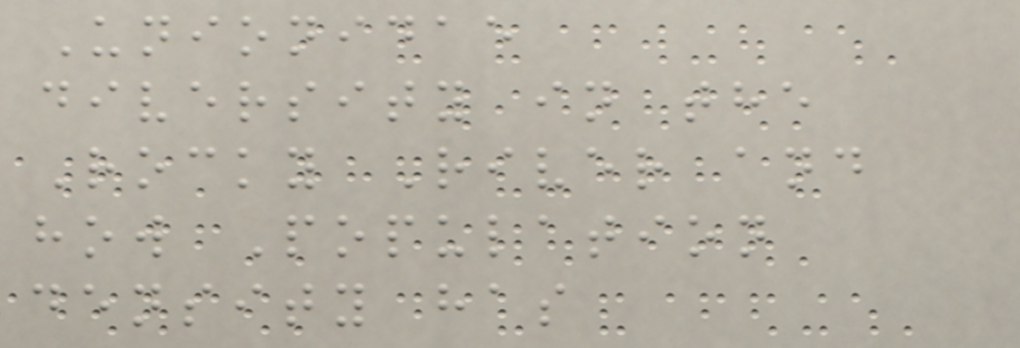Unionidae
diversity in the
Rocky River and
how Population
density has
